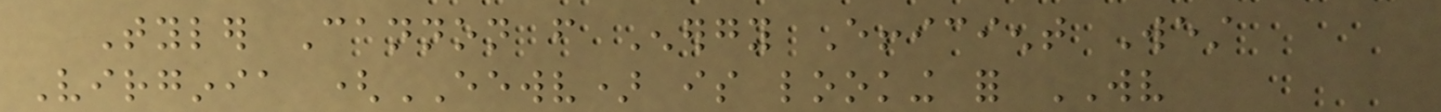Tyler Cannon from Energy Efficient West
Virginia (EEWV) is looking for WV
